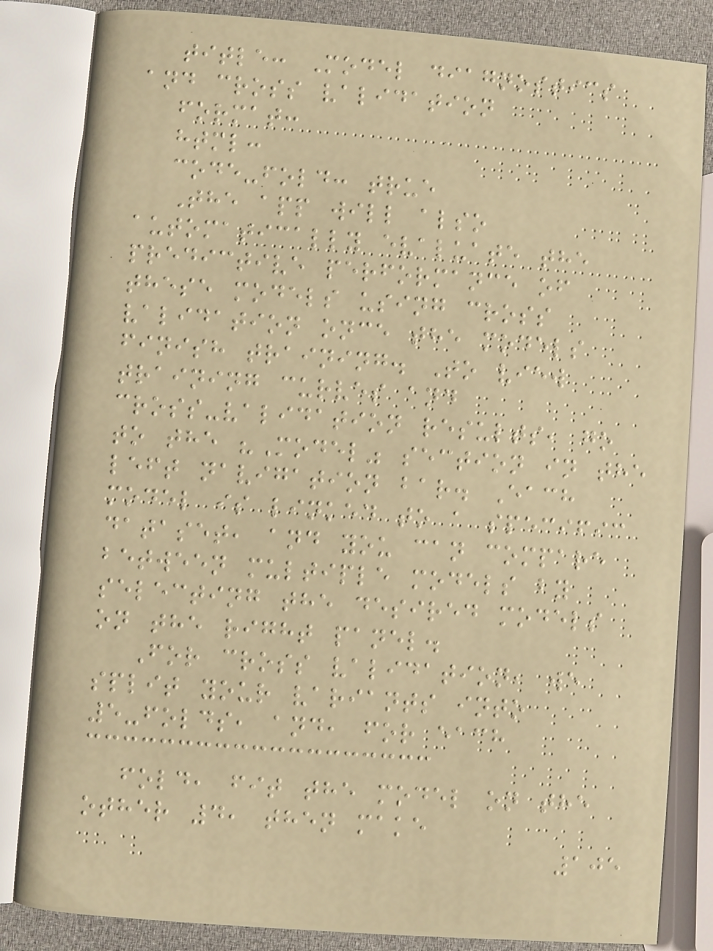title: Model diagnostics
and cross validation
format:
html:
code-fold: true
The app will also
automatically evaluate the
predictive performance of
these models using cross
validation once the models
finish training. To view
training curves and
cross-validation results, go
to the "Model" section in the
left navigation bar. Each
model is linked to a specific
dataset, and you can compare
between multiple models by
selecting the desired models
on the right panel.
For cross validation, we
split your variants into
5-folds, and, for each
fold, fit the model on the
other 4, then make
105
